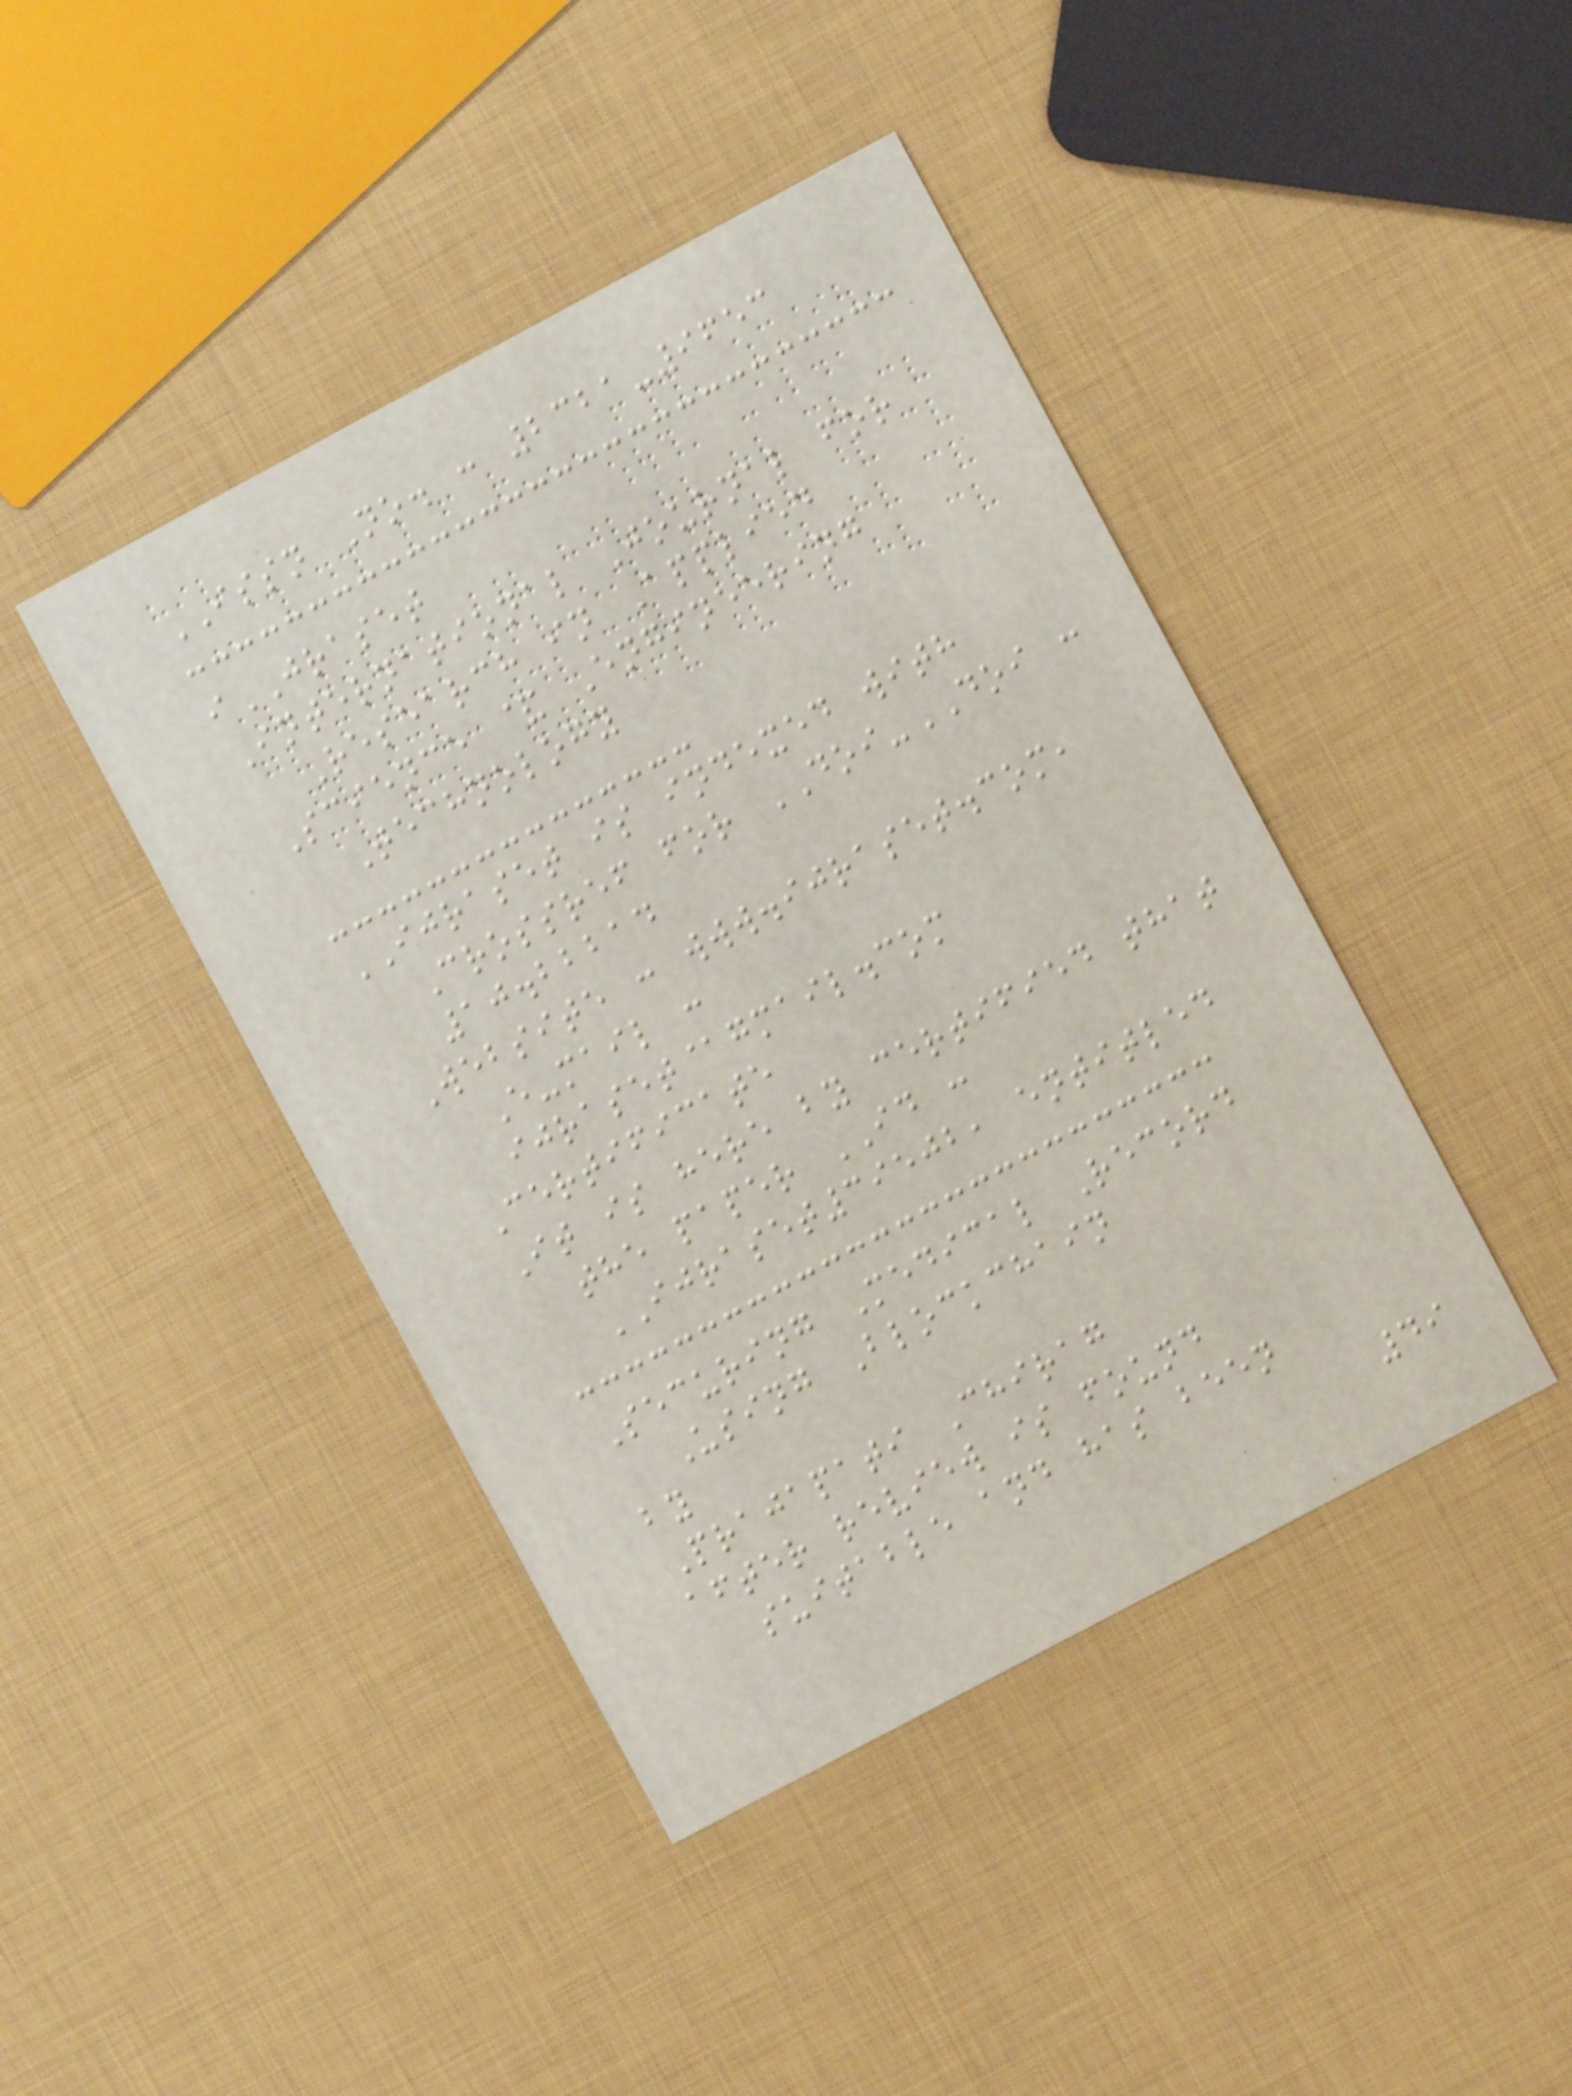ISSN No. : 2321-9653
iJRASET
International Journal for
Research in Applied
Science & Engineering
Technology
IJRASET is indexed with
Crossref for DOI-DOI :
10.22214
Website : www.ijraset.com,
E-mail :
ijraset@gmail.com
Certificate
It is here by certified that
the paper ID :
IJRASET39502, entitled
Securing Medical Record
Using Blockchain
by
Prajapati Chirag
after review is found
suitable and has been
49
